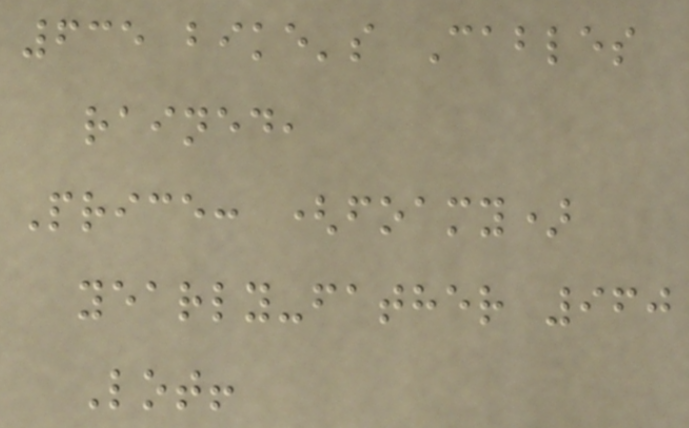635 bike's Cables
rained,
Price: (foamy)
yearly-father 960
Lot!
